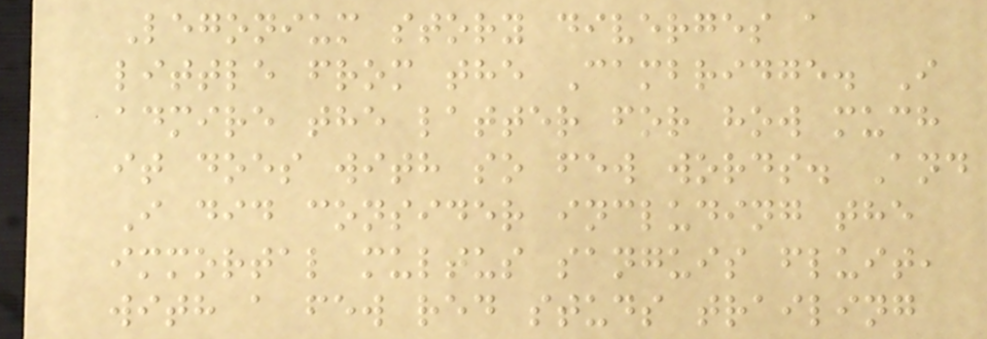Legonium story diverges a
little from the Cambridge. I
admire the latter for how much
it does with so few words. And
I did consider including the
immortal multus sanguis fluit,
with a few red studs trailing
